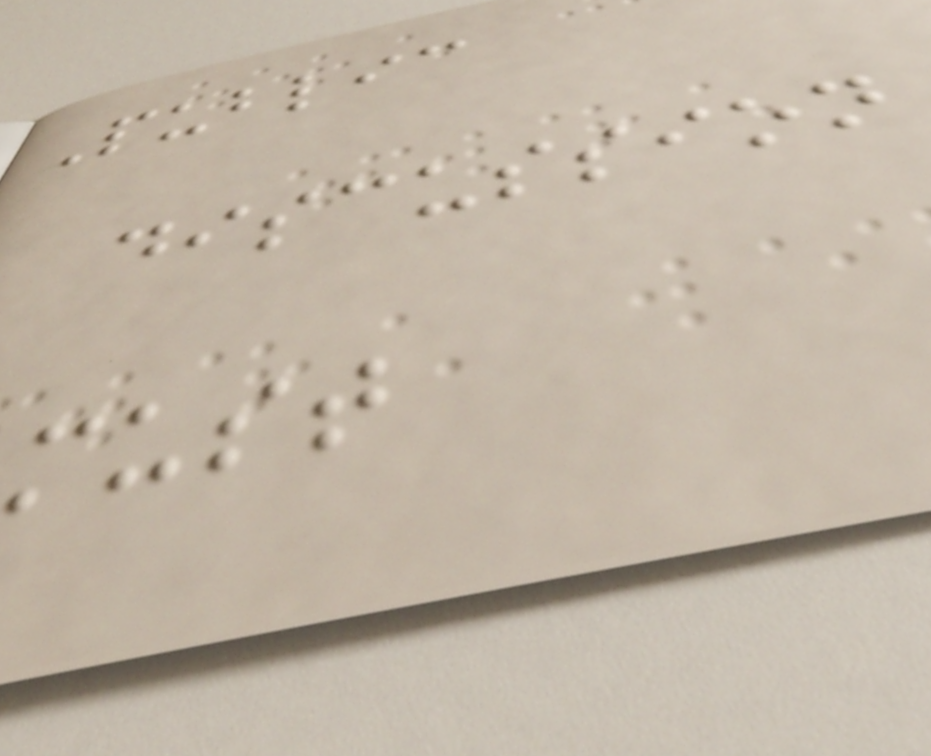Public
discussion
must
